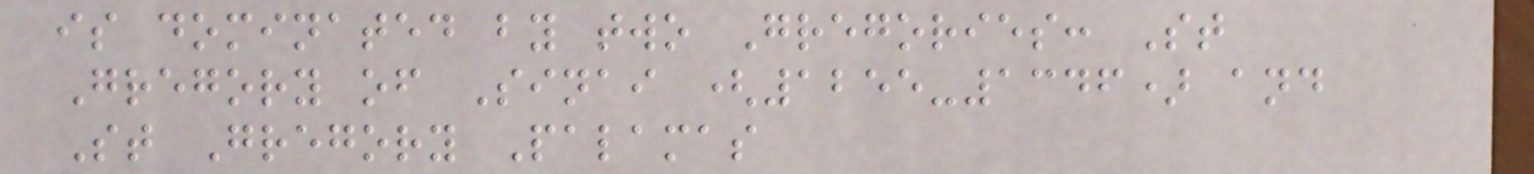is dominated by two Gregories: St
Gregory of Sinai (1255-1346) and
St Gregory Palamas
